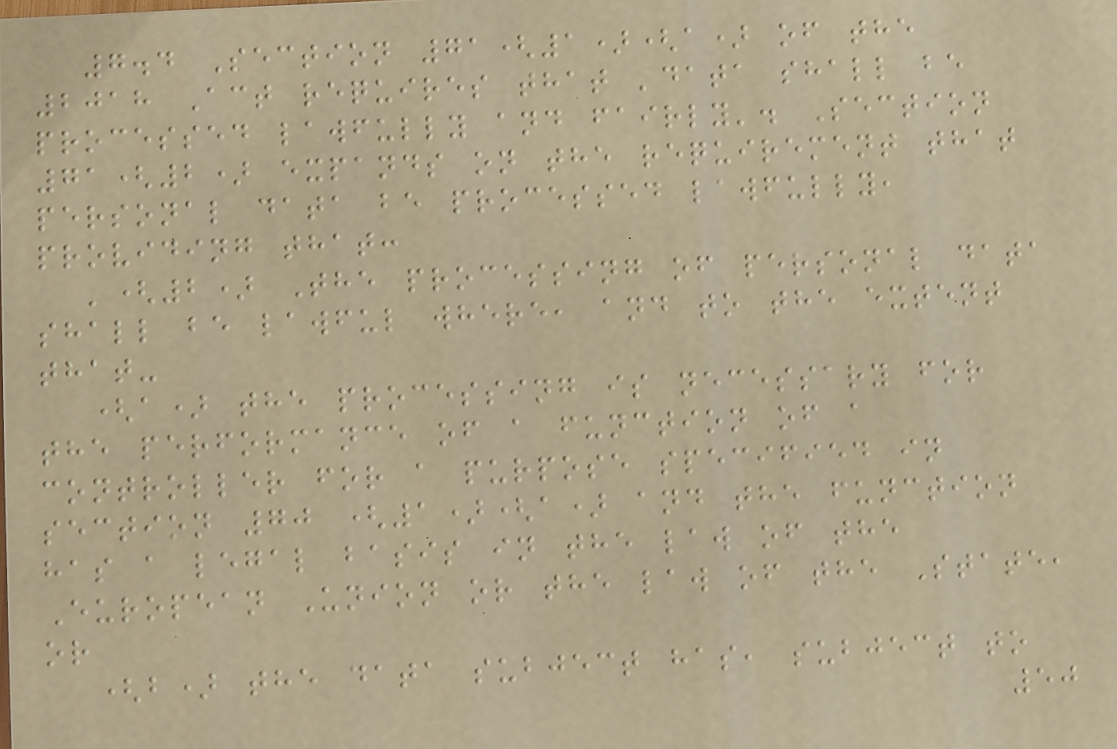7.4 Section 71(1)(a) of the
2018 Act requires that 'data shall be
processed lawfully and fairly'. Section
71(2) expands on the requirement that
personal data be processed lawfully,
providing that:
'(2) The processing of personal data
shall be lawful where, and to the extent
that-
(a) the processing is necessary for
the performance of a function of a
controller for a purpose specified in
section 70 (1)(a) and the function
has a legal basis in the law of the
European Union or the law of the State,
or
(b) the data subject has, subject to
50
